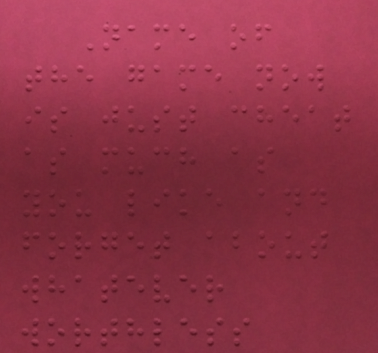Name of
the game now
is just cheat
as much as
you like and
forget about
whatever
worthless
